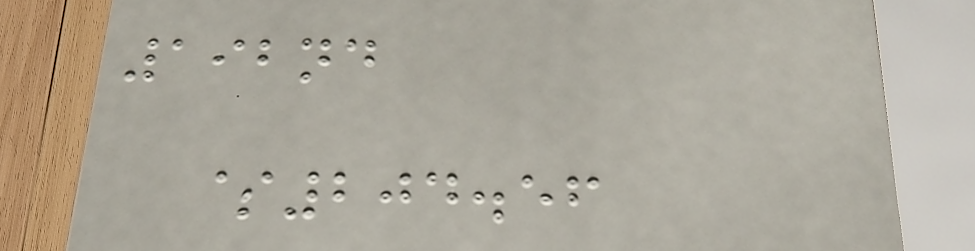192nd
$204.56
